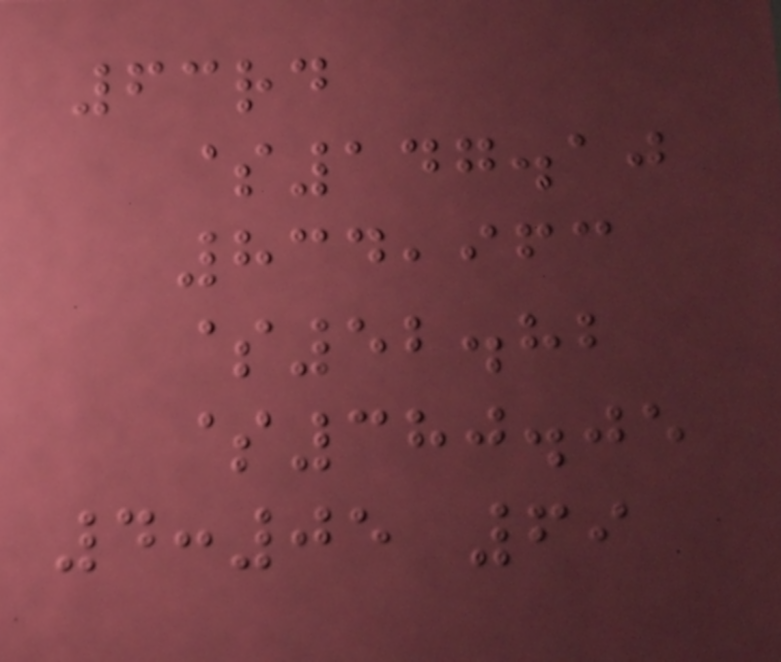63rd
$147.10
834,963
$52.82
$380.05
4:05 69
